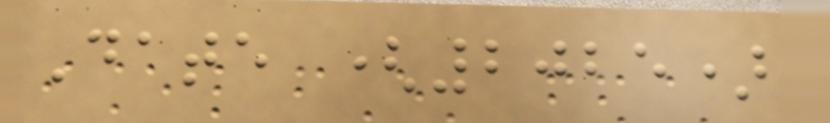Date (2025)
